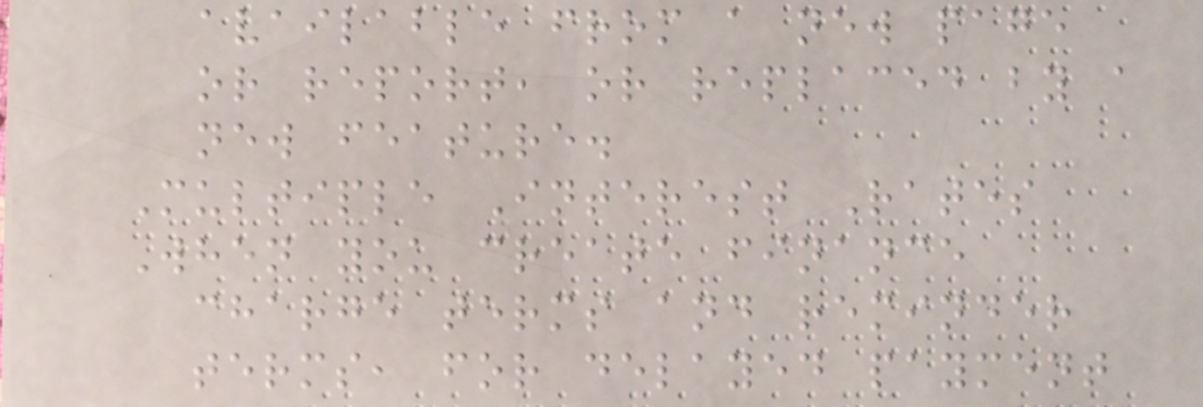available from a new page
or report, or replaced by a
new feature.
Multiple Interest Rates
When you create finance
charge terms and reminder
terms, for delayed payment
